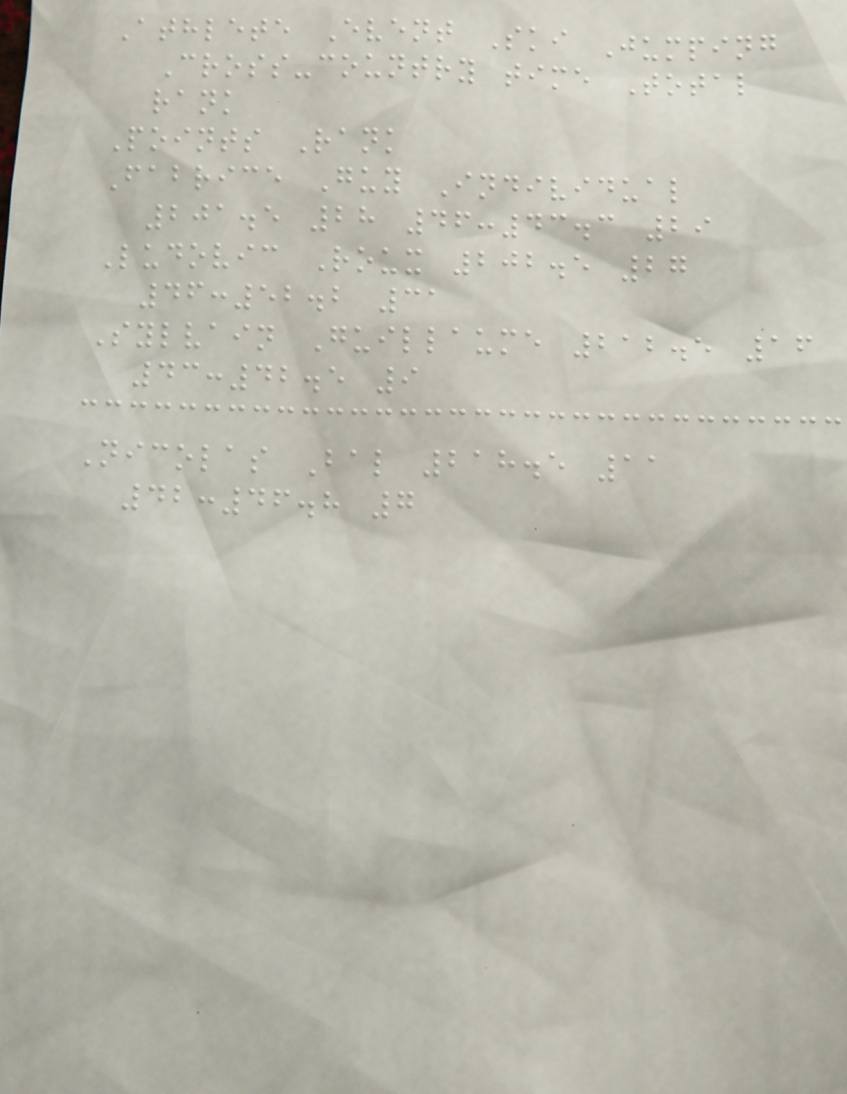Athlete Event Ski Jumping
Cross-country time Total
rank
Points Rank
Fabrice Guy Individual
201.5 28 46:43.3 29
Ludovic Roux 202.5 27
46:52.2 31
Sylvain Guillaume 212.5 16
43:42.5 9
Nicolas Bal 218.5 11
42:46.8 7
